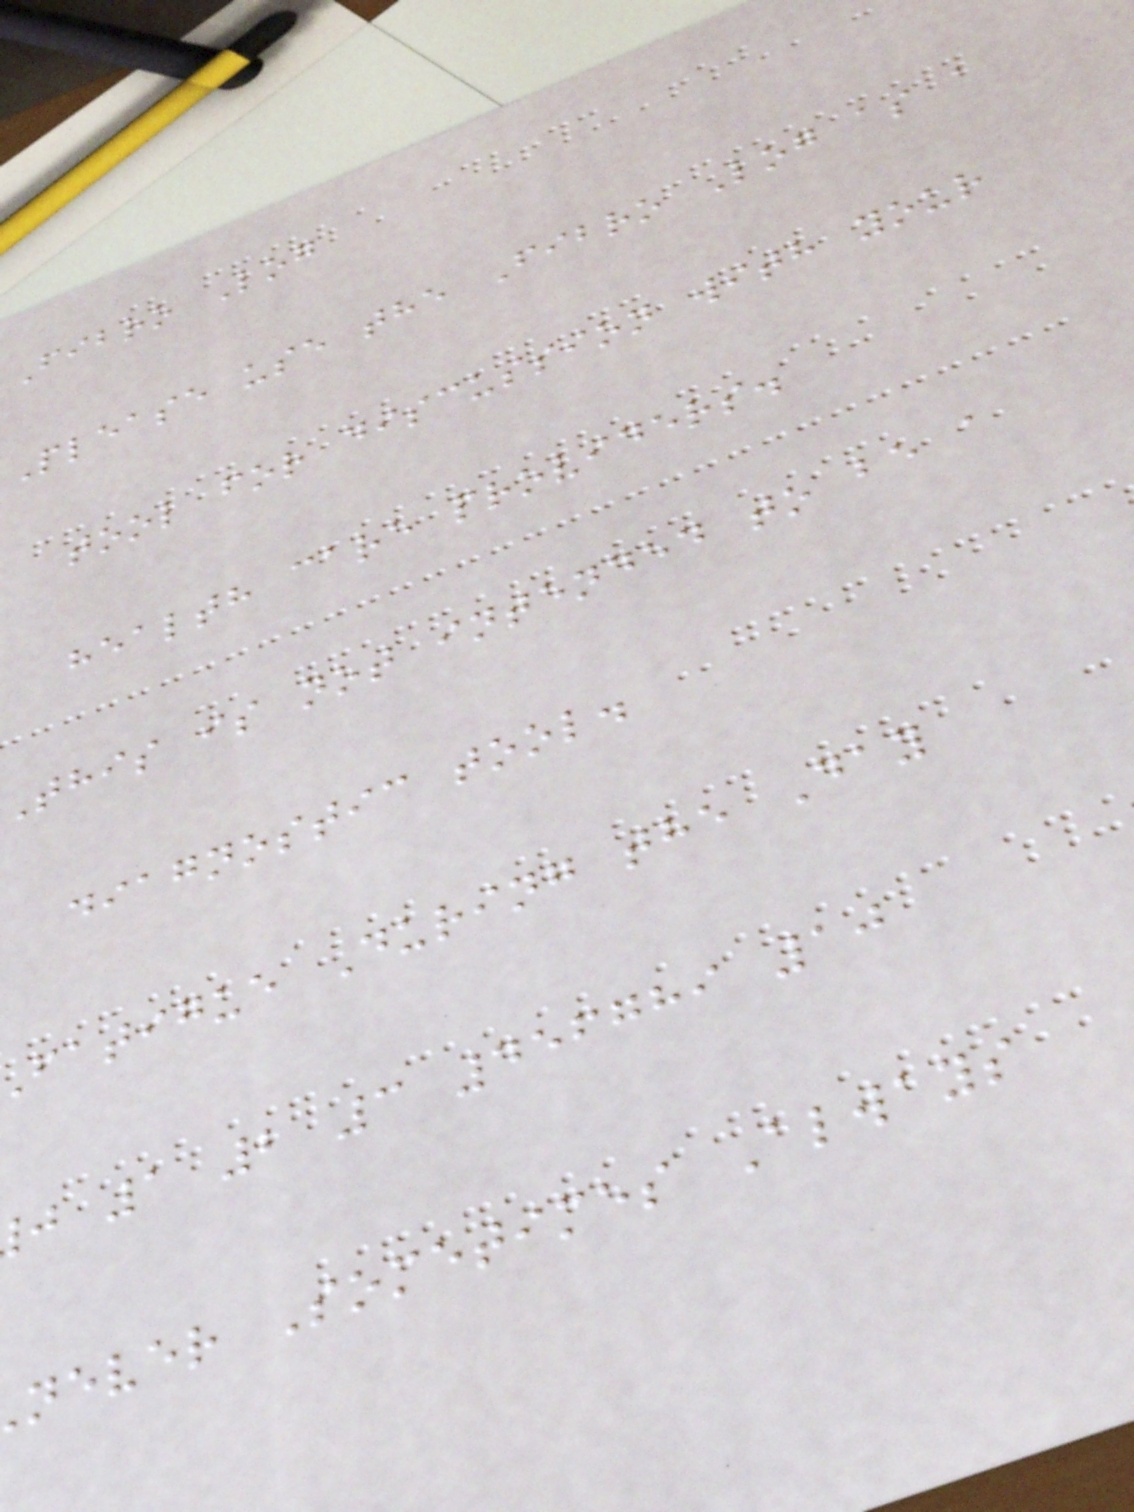Fibro Log
Please use the Fibro Log as a
tool for discussion with your
health care providers.
This is not intended to be a
diagnostic tool.
fatigue During the Day
j 1 2 3 456789 10
never Sometimes Always
